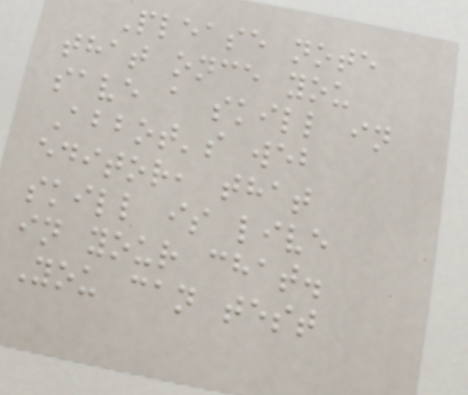Please note
that once you
save a skill in
Abbot's web
editor, that
skill is live
in your chat.
You can test
